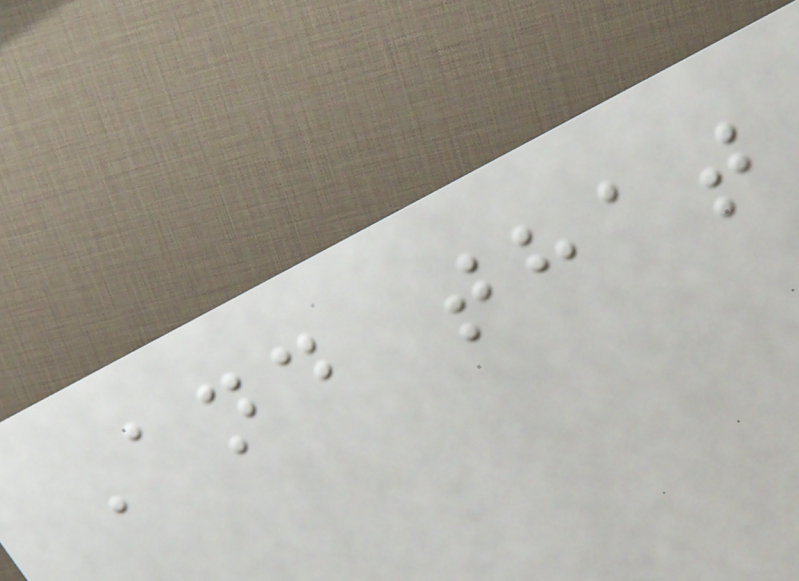And that
